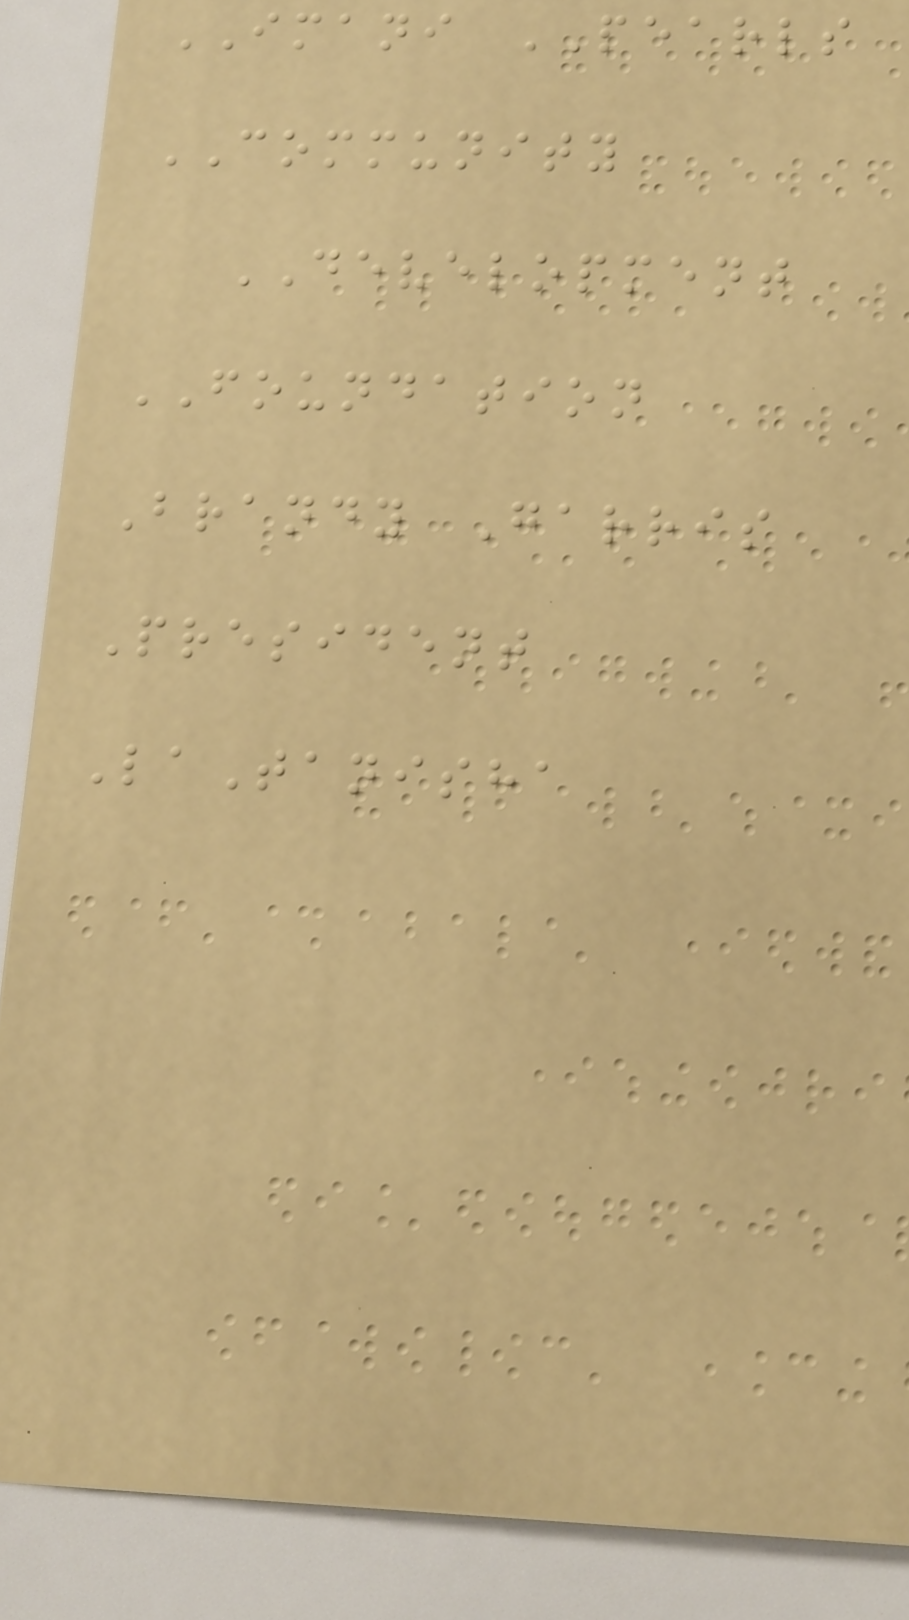IMANI PEARLS
COMMUNITY
DEVELOPMENT
FOUNDATION
Brandy Garris
President
LaTanisha
